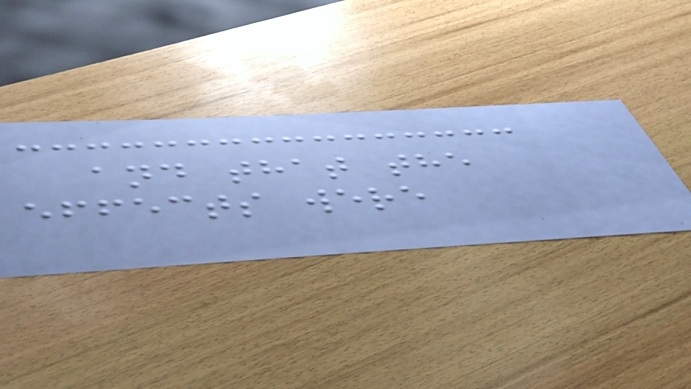and that the
effects were
